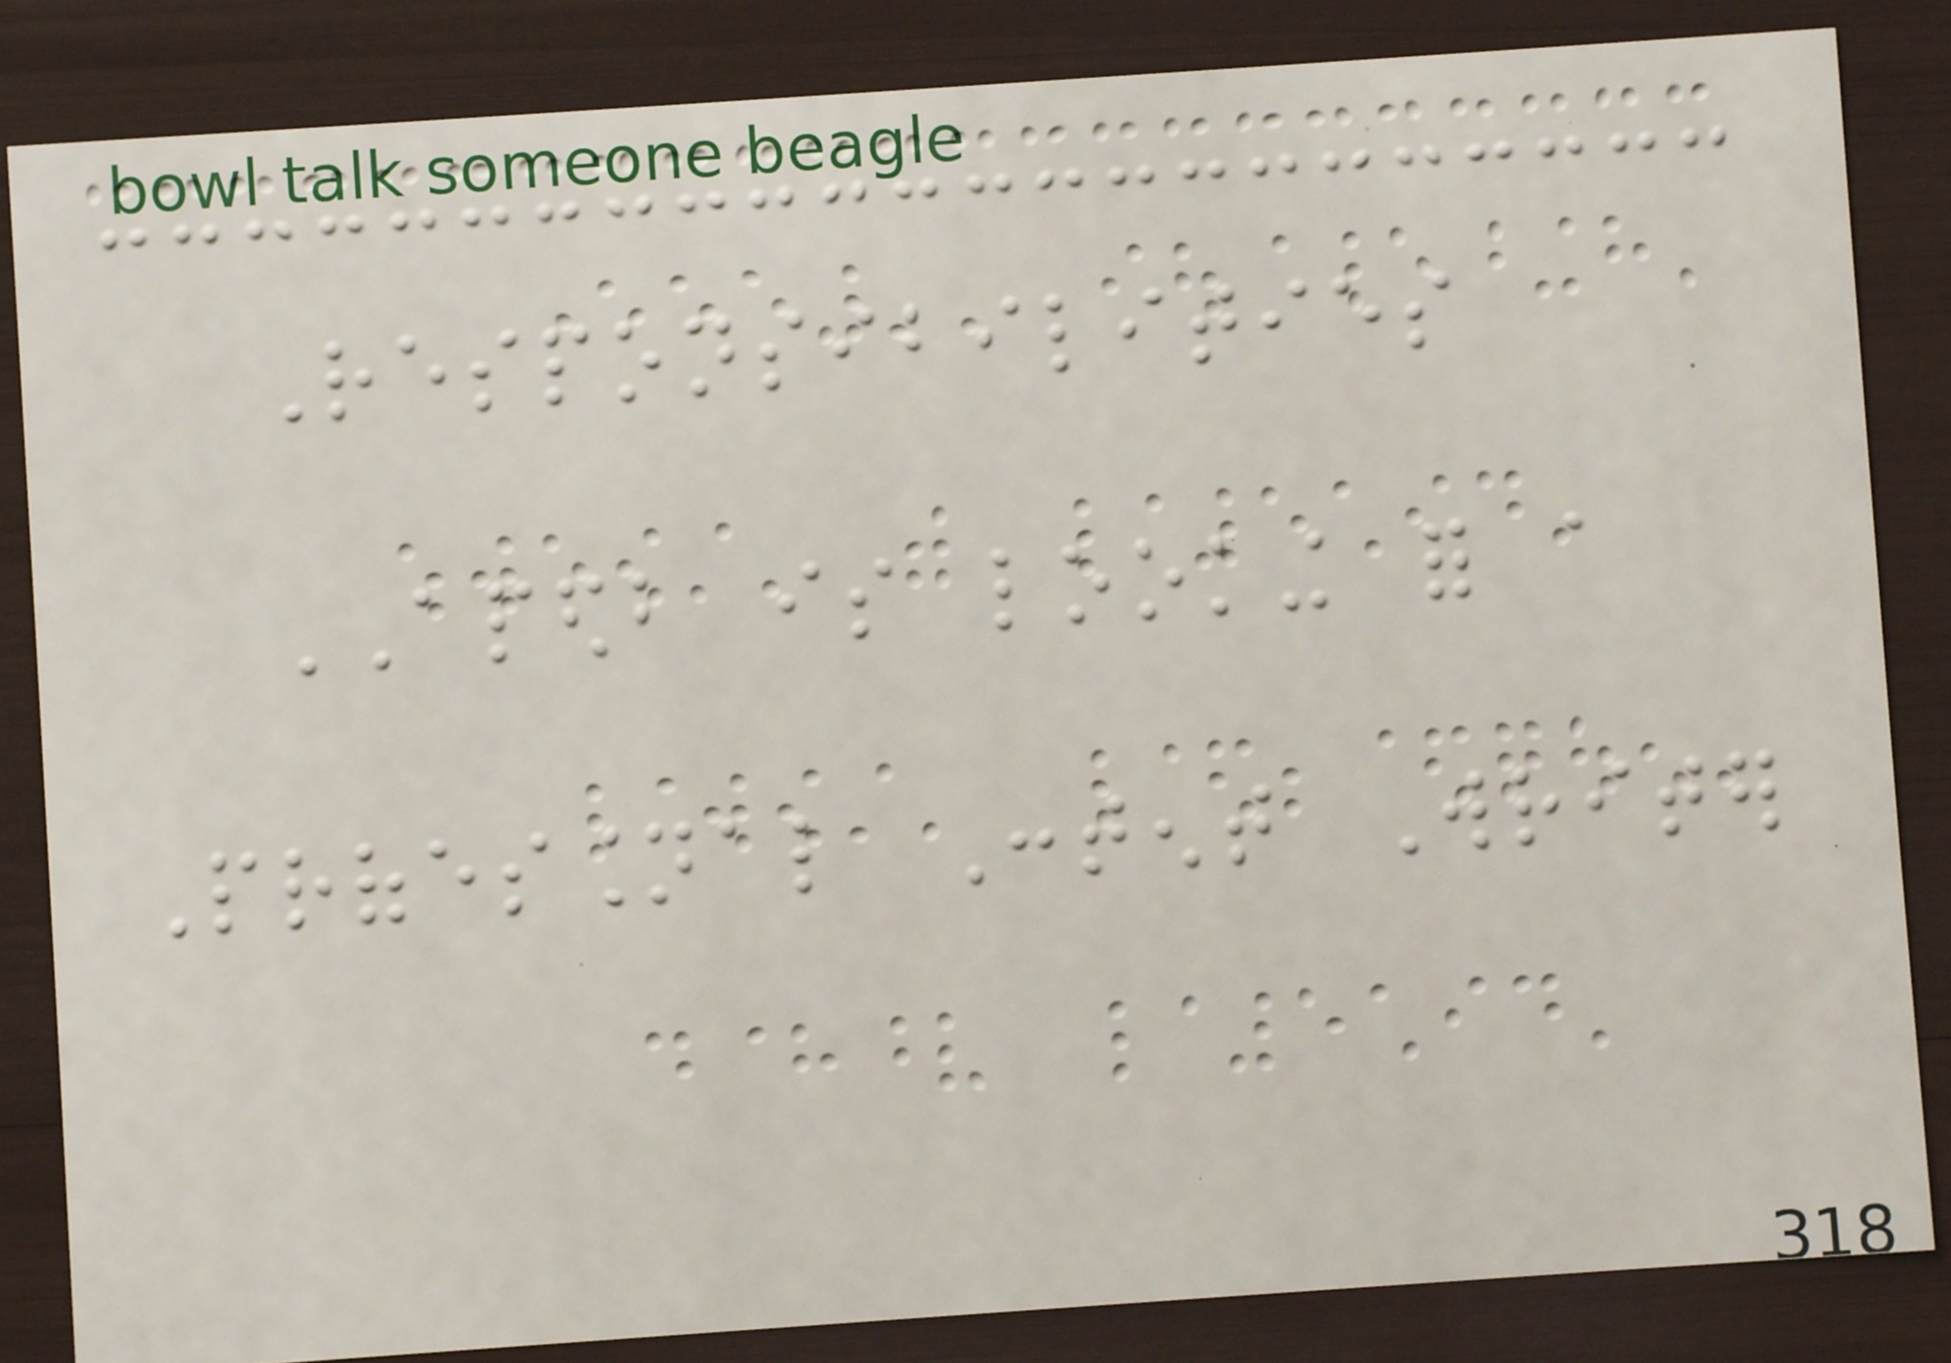Responsibilities
APEDB is looking for a
Professional Content Writer
